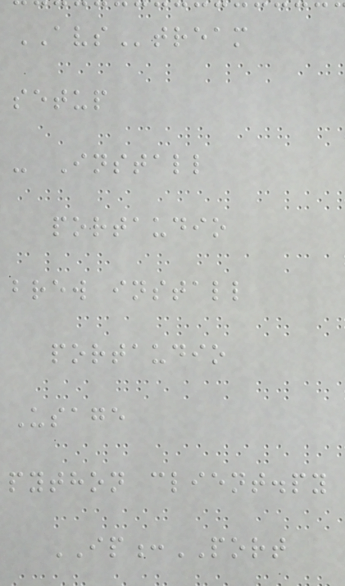AVStream
setup
- Install
portaudio
brew install
portaudio
Usage
python client.py
IP:PORT
